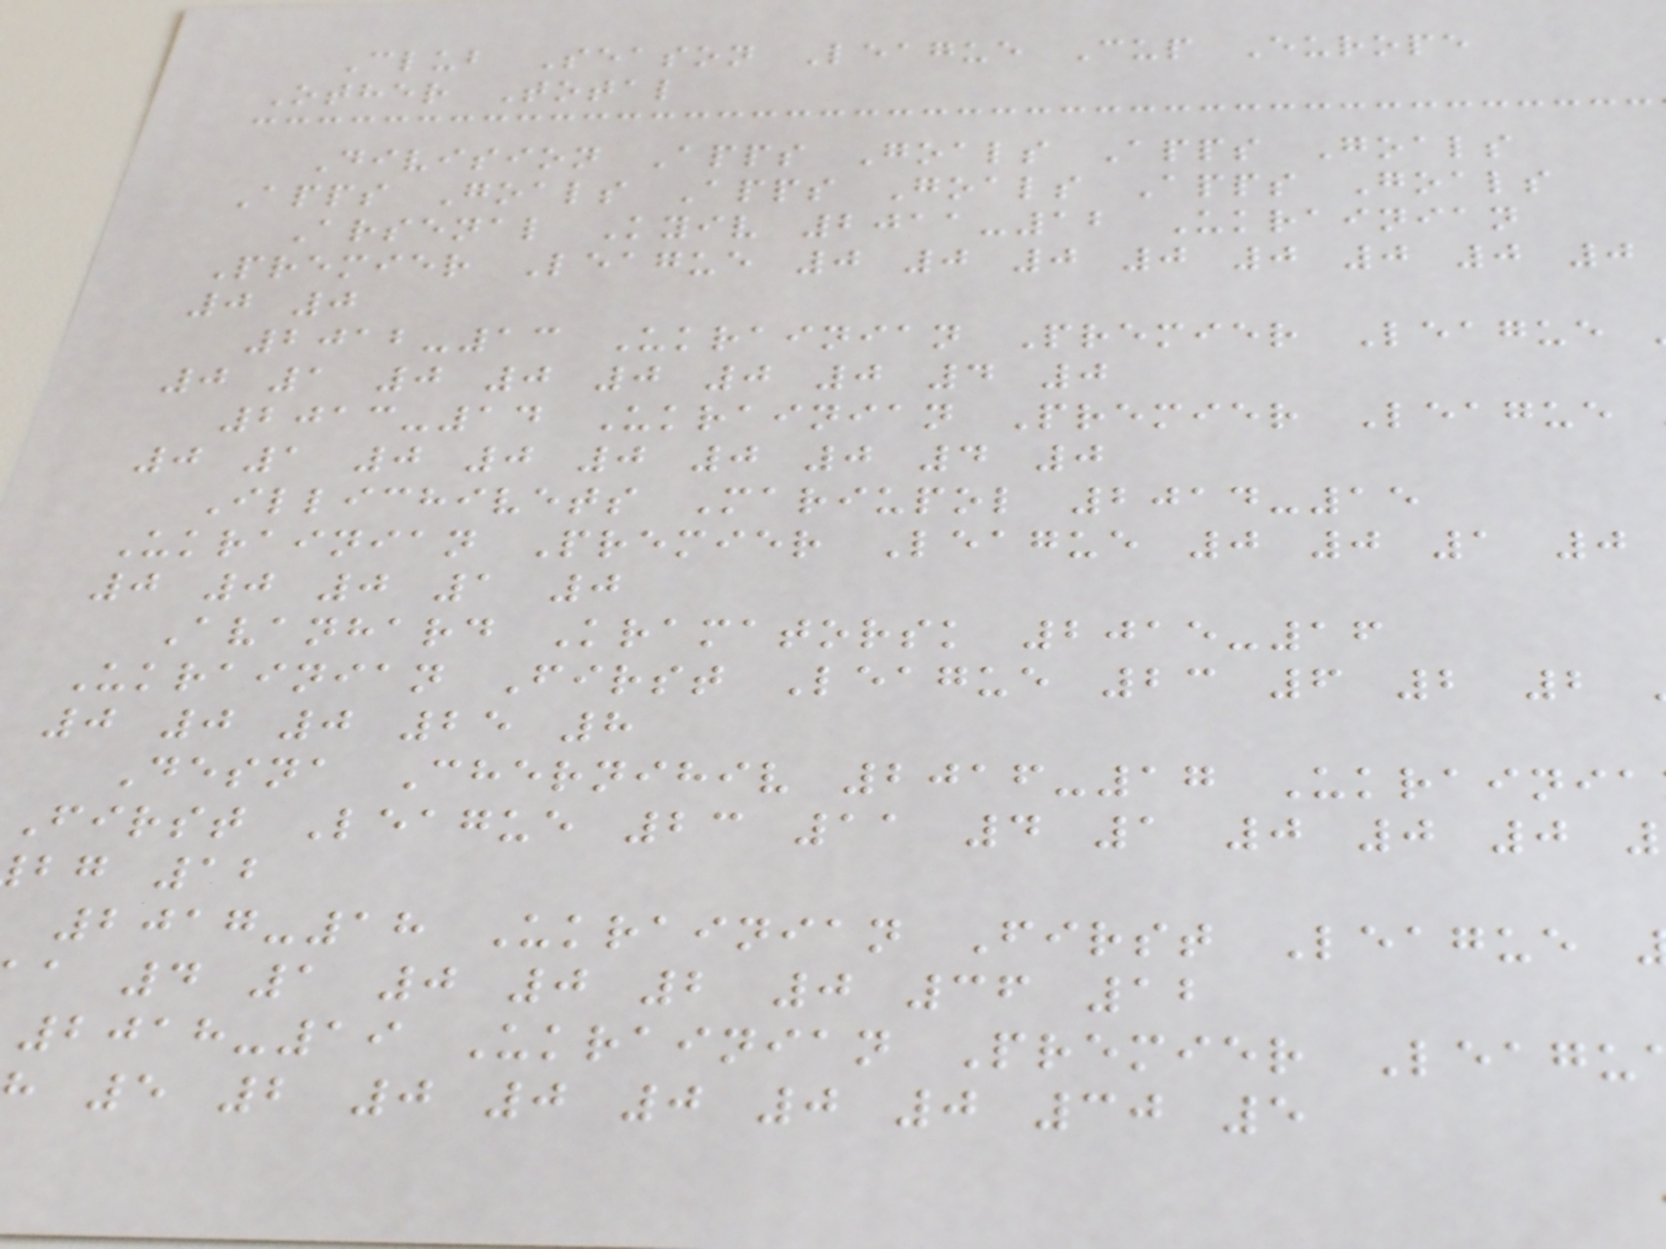Club Season League Cup Europe
Other Total
Division Apps Goals Apps Goals
Apps Goals Apps Goals Apps Goals
Arsenal Kyiv 2011-12 Ukrainian
Premier League 0 0 0 0 0 0 0 0
0 0
2012-13 Ukrainian Premier League
0 1 0 0 0 0 0 4 0
2013-14 Ukrainian Premier League
0 1 0 0 0 0 0 4 0
Illichivets Mariupol 2014-15
Ukrainian Premier League 0 0 1 0
0 0 0 1 0
Avanhard Kramatorsk 2015-16
Ukrainian First League 23 6 2 2
0 0 0 25 8
Desna Chernihiv 2016-17 Ukrainia
First League 23 11 4 1 0 0 0
bg 12
2017-18 Ukrainian First League
a 4 1 0 0 2 0 36 12
2018-19 Ukrainian Premier Leagu
5 2 0 0 0 0 0 30 5
